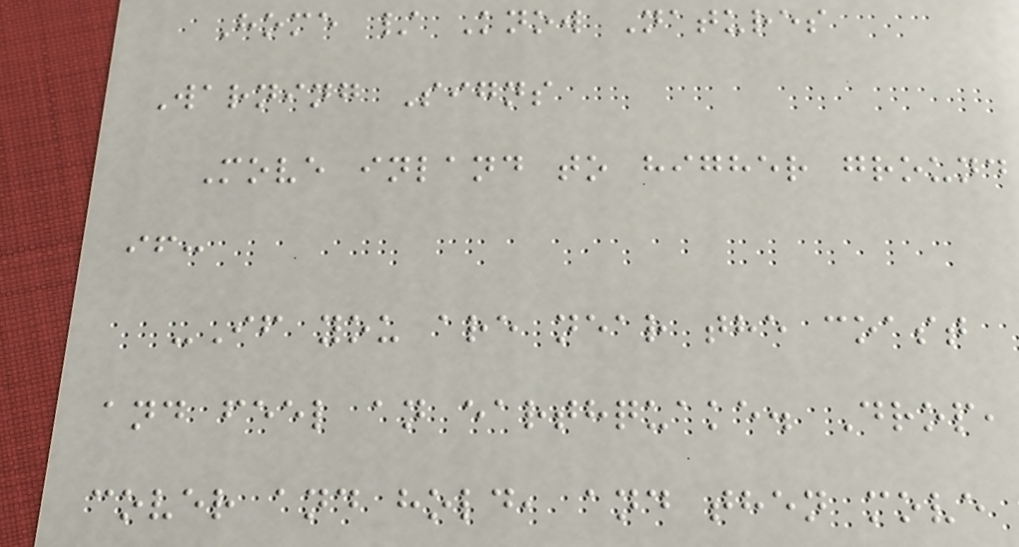Home / Know Natures
Warning Signs
Move inland to higher ground
if:
-If you are near the coast
and feel an earthquake. Drop,
cover and hold, and then move
